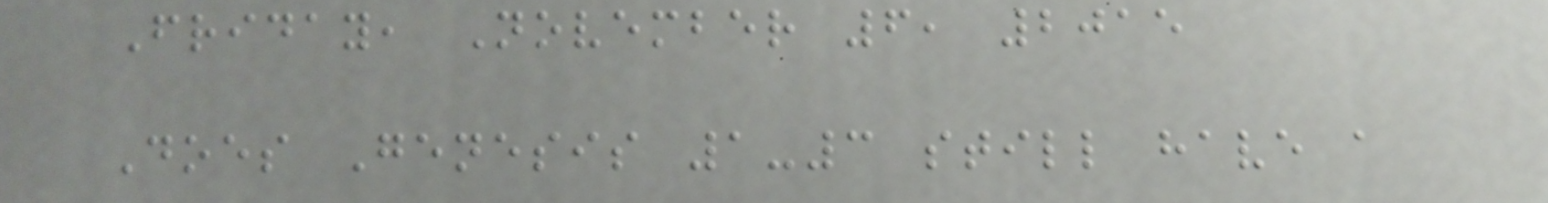Friday, November 6, 2015
Does Genesis 1-3 still have a
